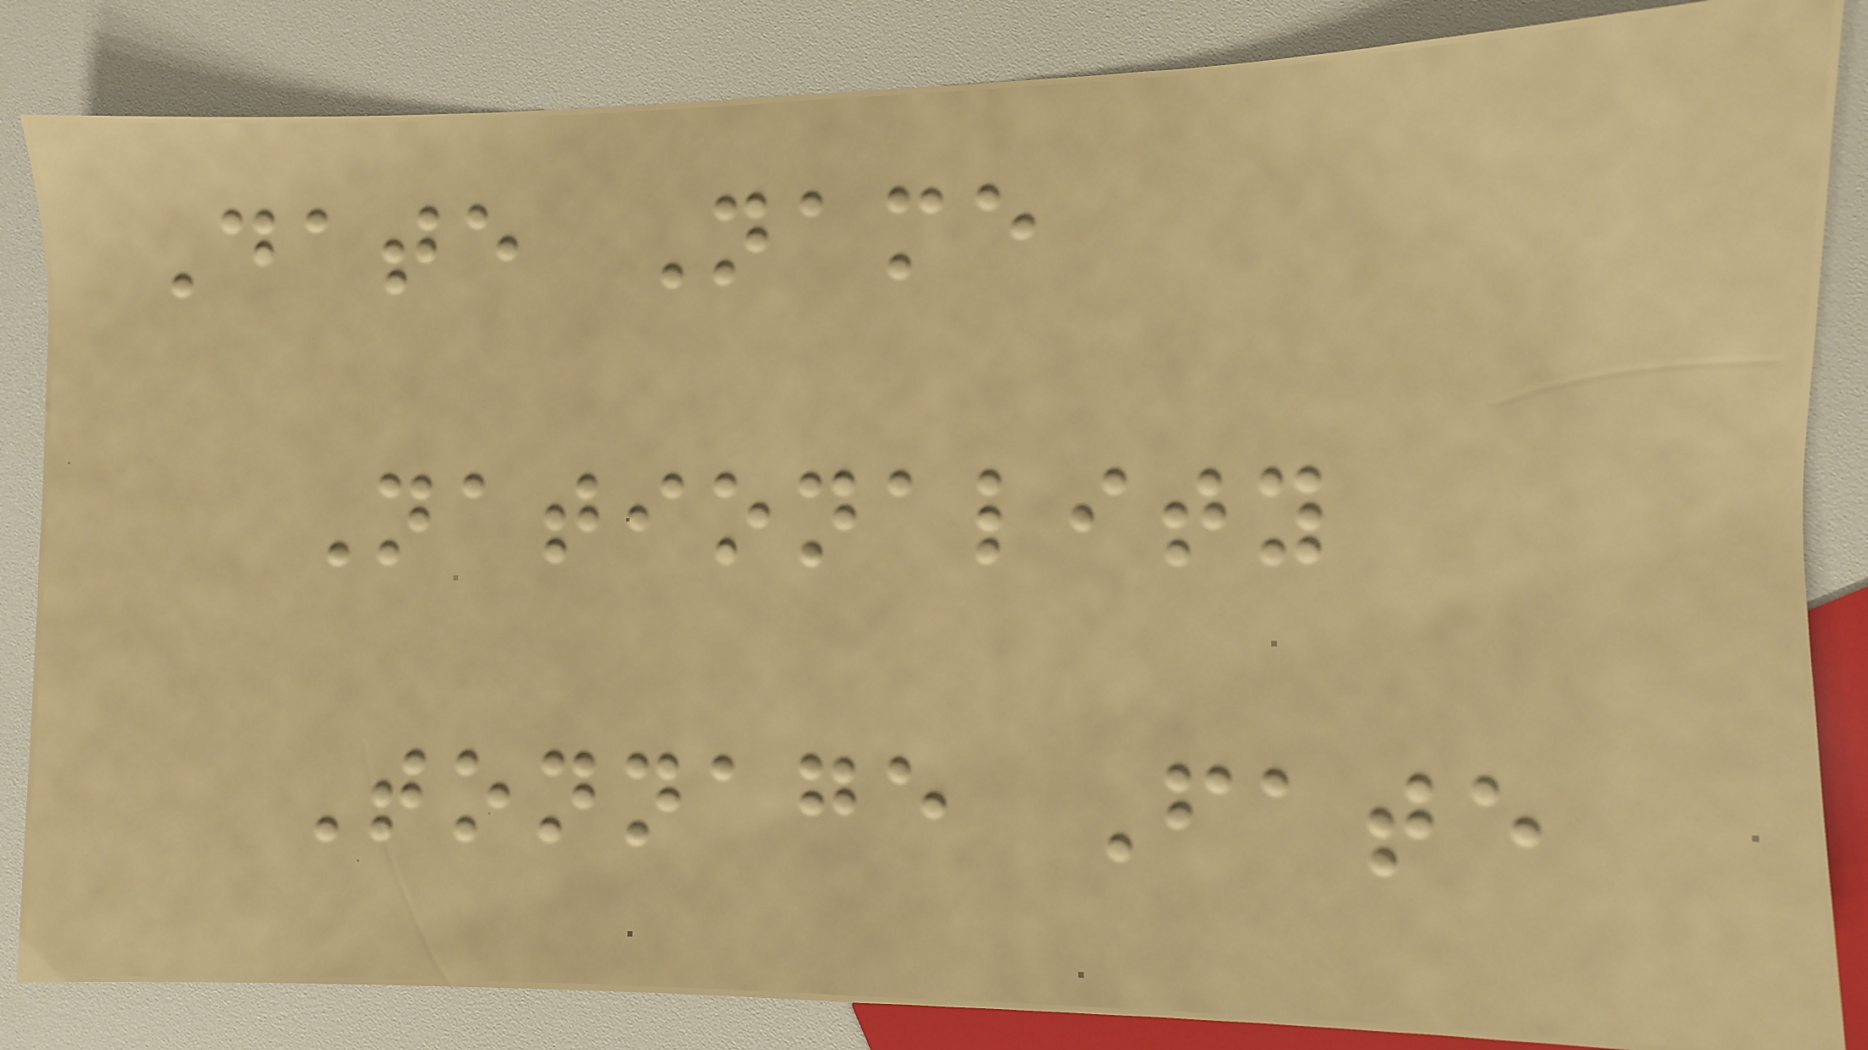Date Name
Nationality
Tonnage Fate
